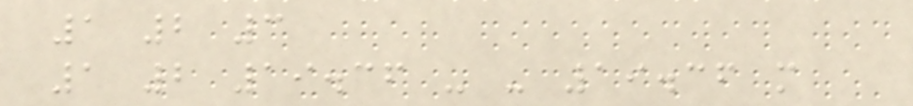1 2 3
1 2 19.36 - - 19.36 m
